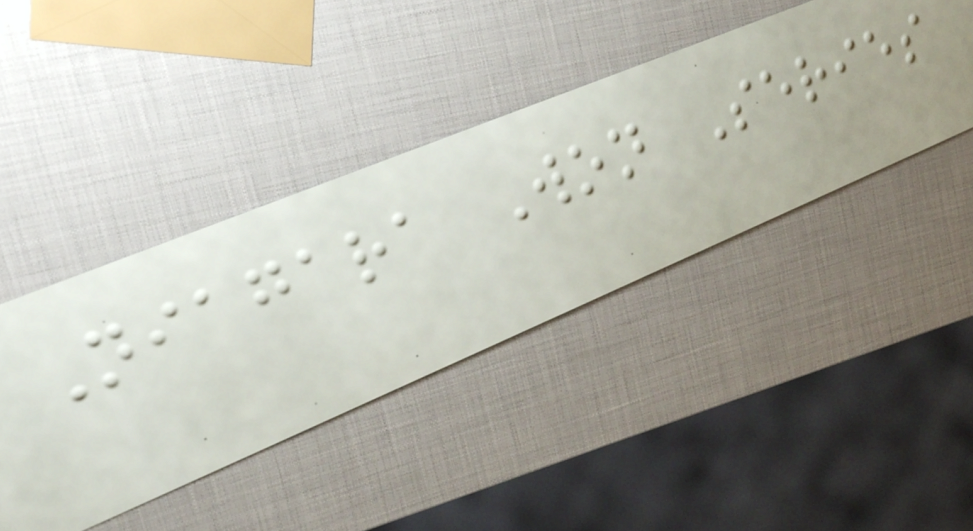Niagara Won Series
